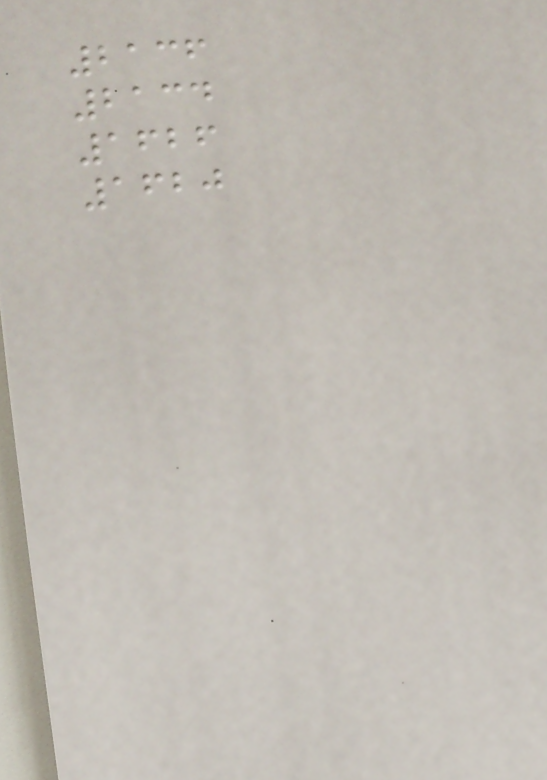2136
2134
1626
1620
